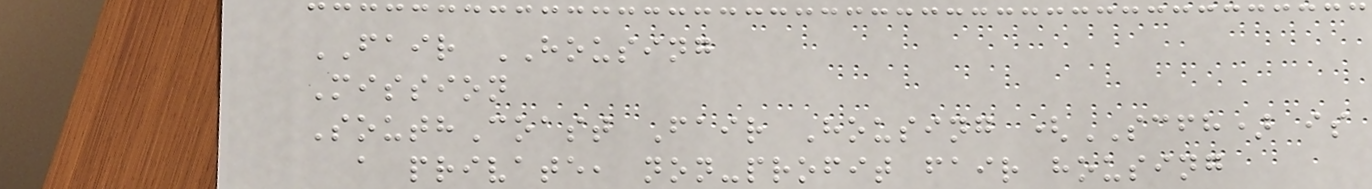FAIR HOUSING
Mission
SouthCoast Fair Housing (SCFH) is
a private, non-profit fair housing
